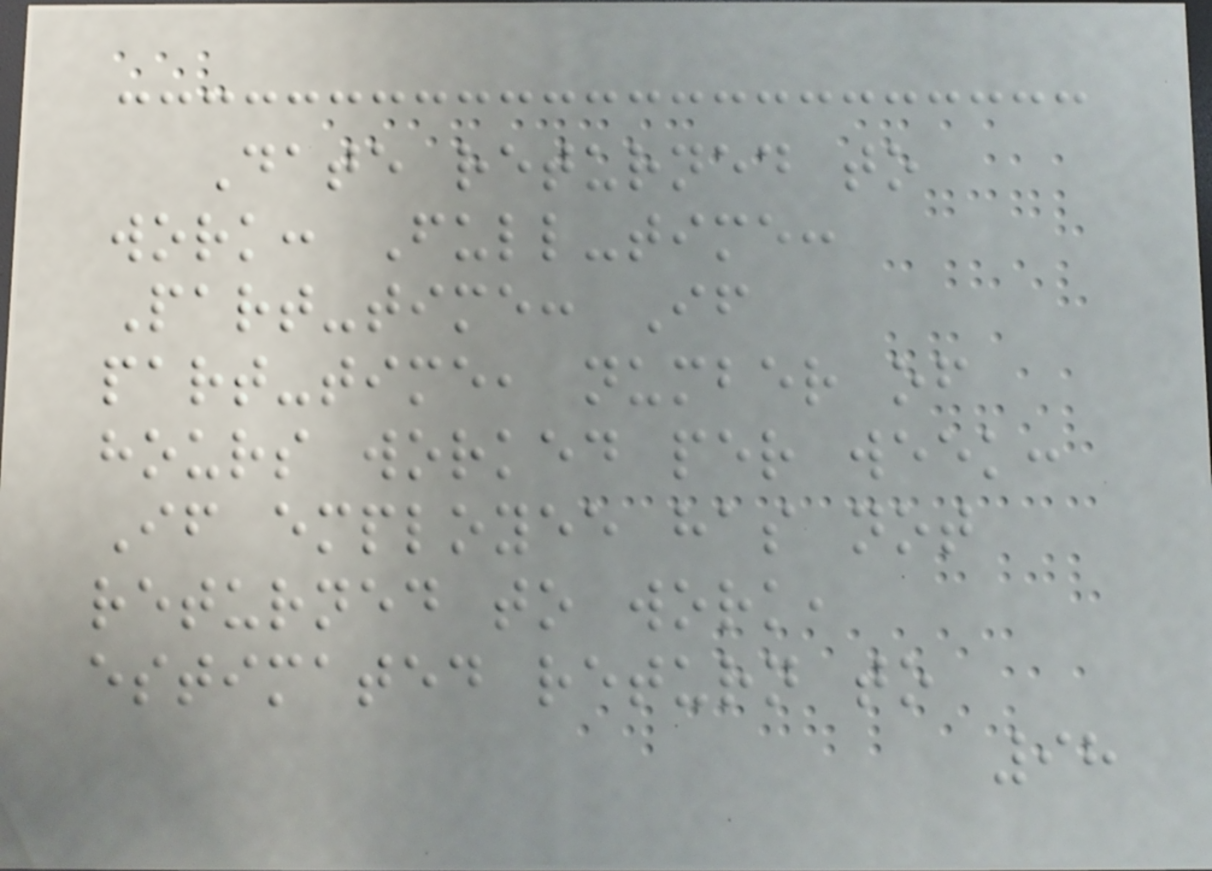Date returned to
work: Full-time:
Part-time: If
part-time, number of
hours worked per week:
If employee has not
returned to work,
estimated return to
98
